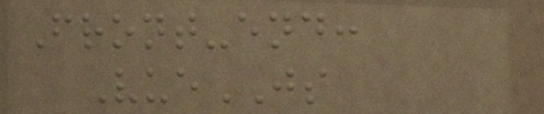Front-end:
VueJS
